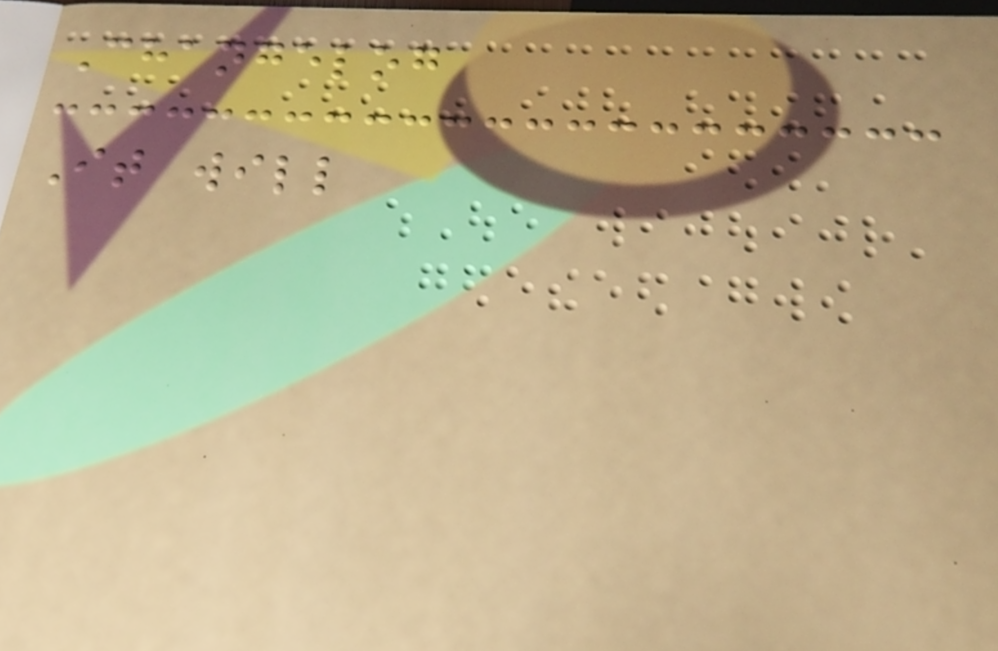Changelog
It will
